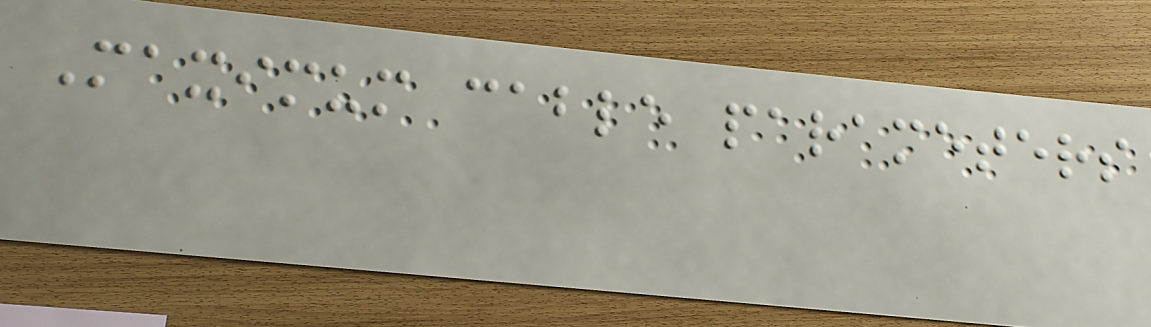Maximum cable parameters
